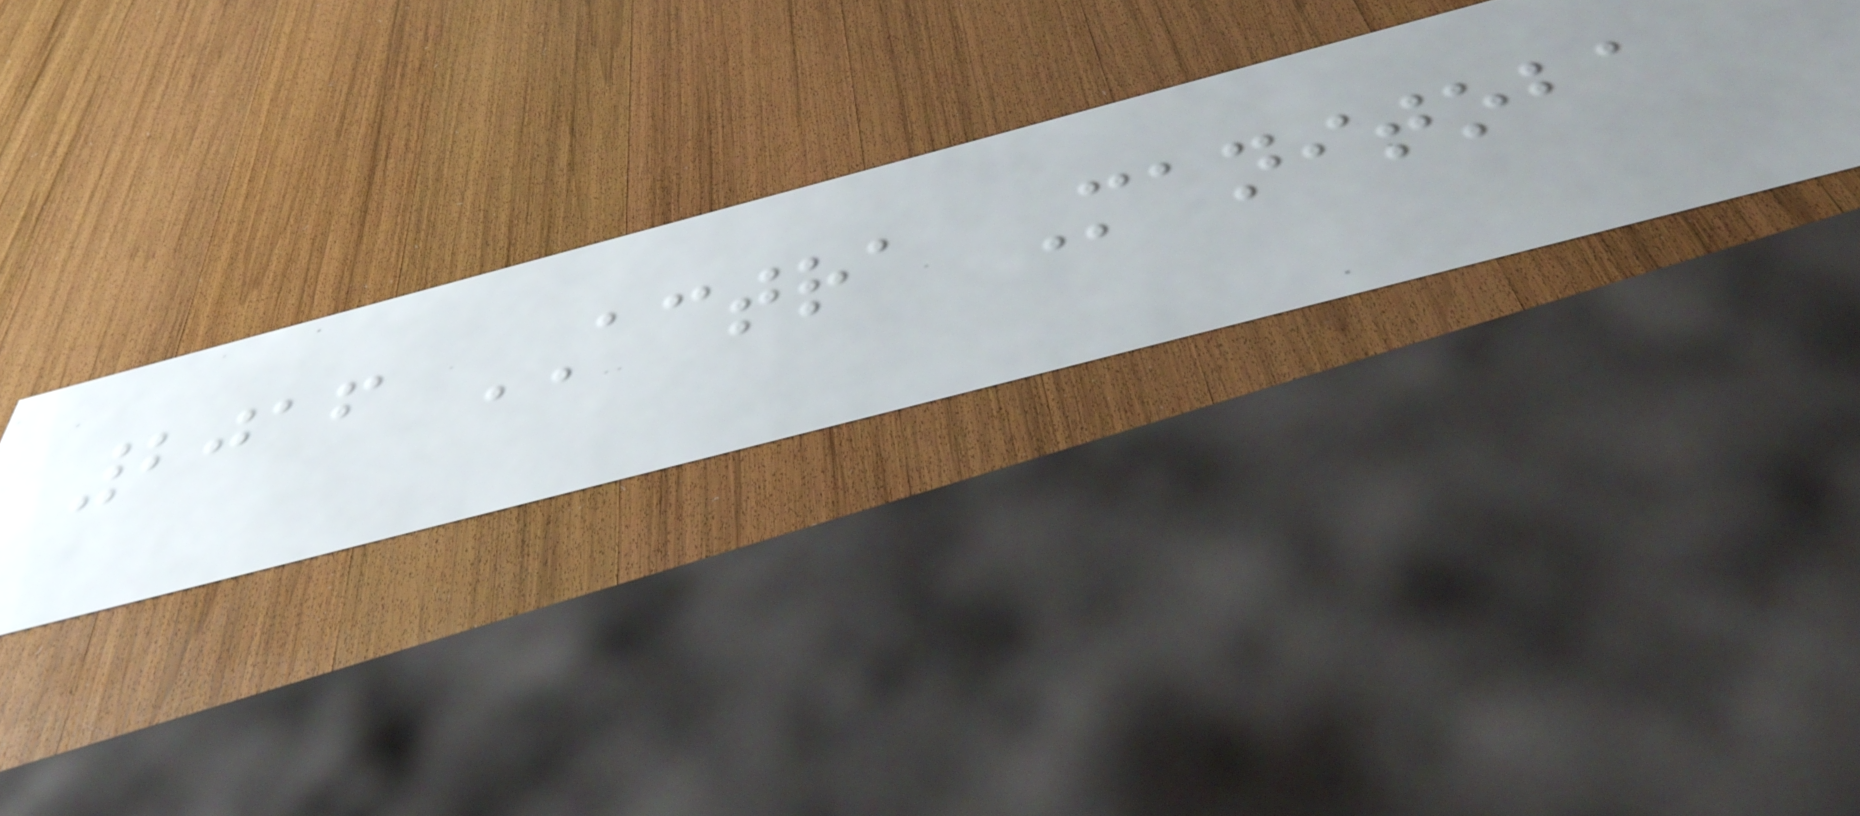2016 ACTRA Manitoba
